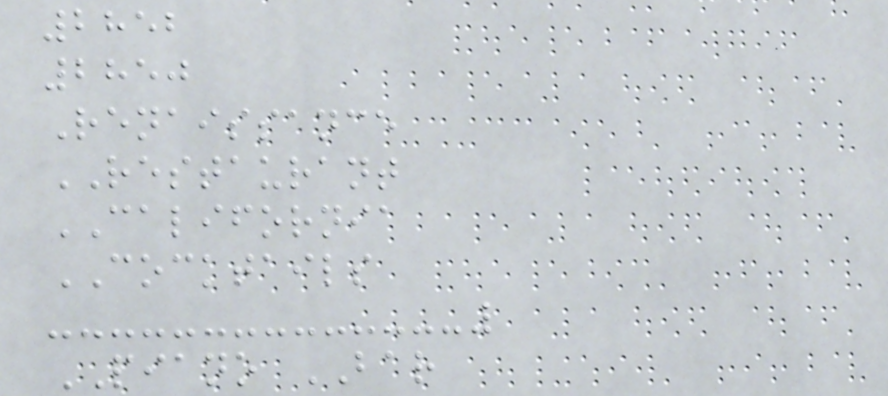2852
2850
Renaissance
RESTAURANT
CALIFORNIA
COCKTAILS
PIANO BAR
